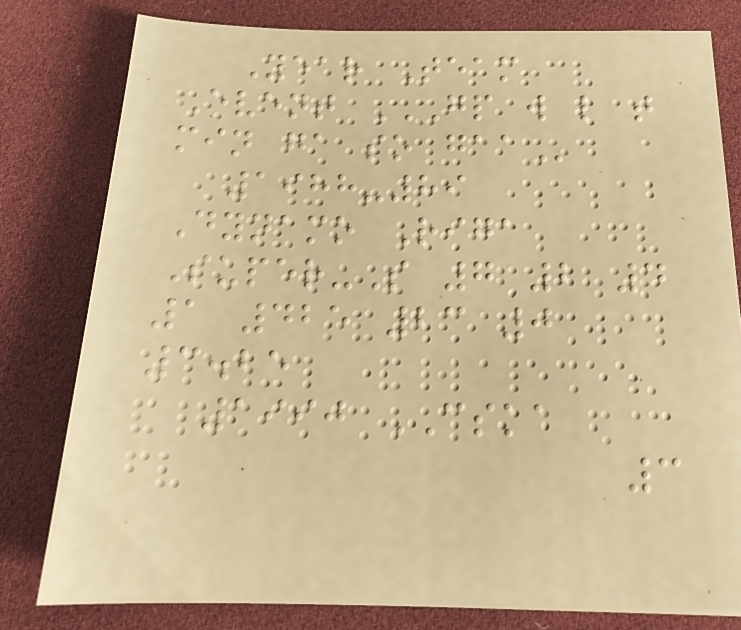Year Team
Event GP W L T
MIN GA SO GAA
1988-89
Dynamo Riga
Super-S 7 2 4
1 425 23 0
3.25
1990 CSKA
3
